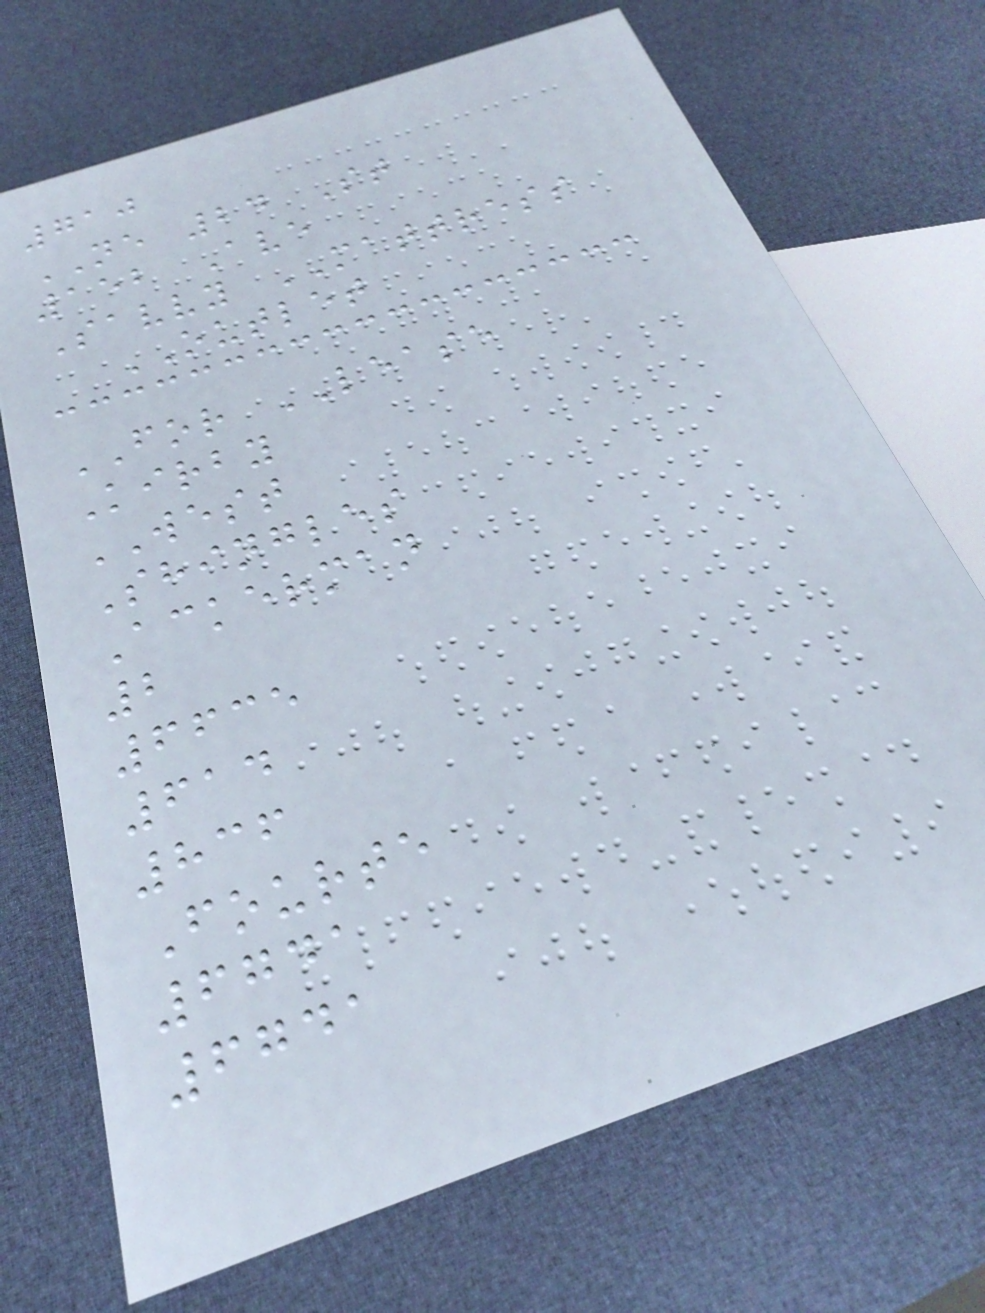710
NE 24 St
152 Ave
Savvy MATTRESS
OUTLET
FOR LEASE
Kirby
WEST
Shingles
Ackerman
2
6635
614
836
Fourte
6741
6741
